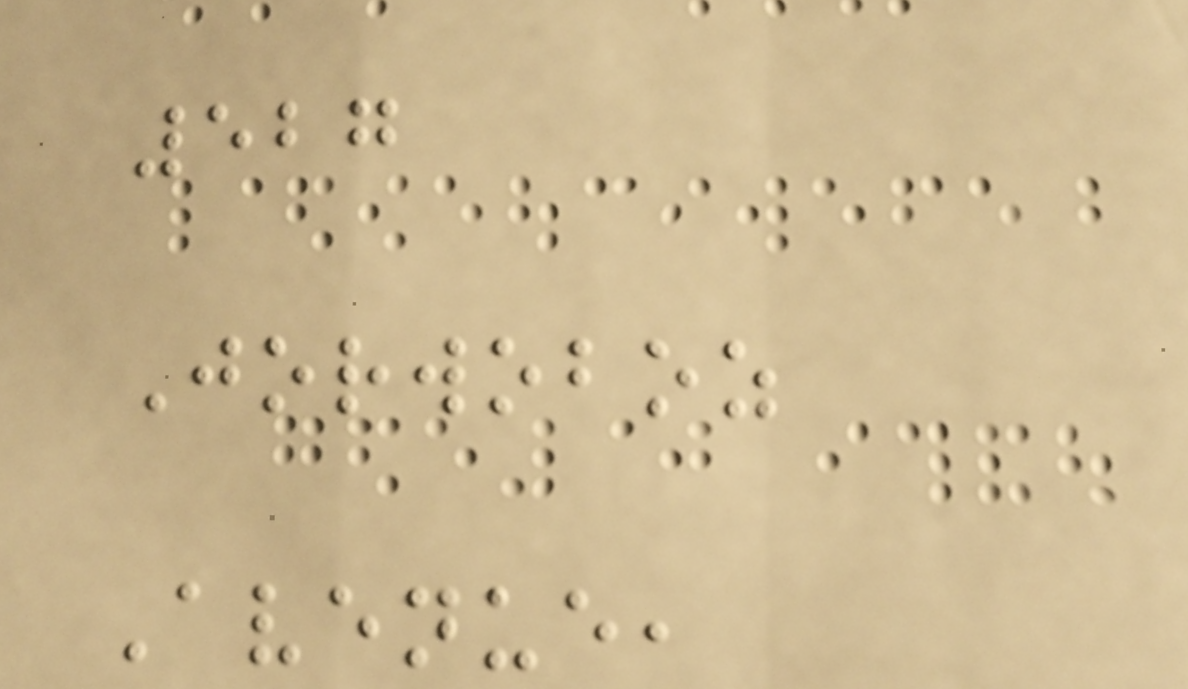527
Jorwoboz
Avenue,
